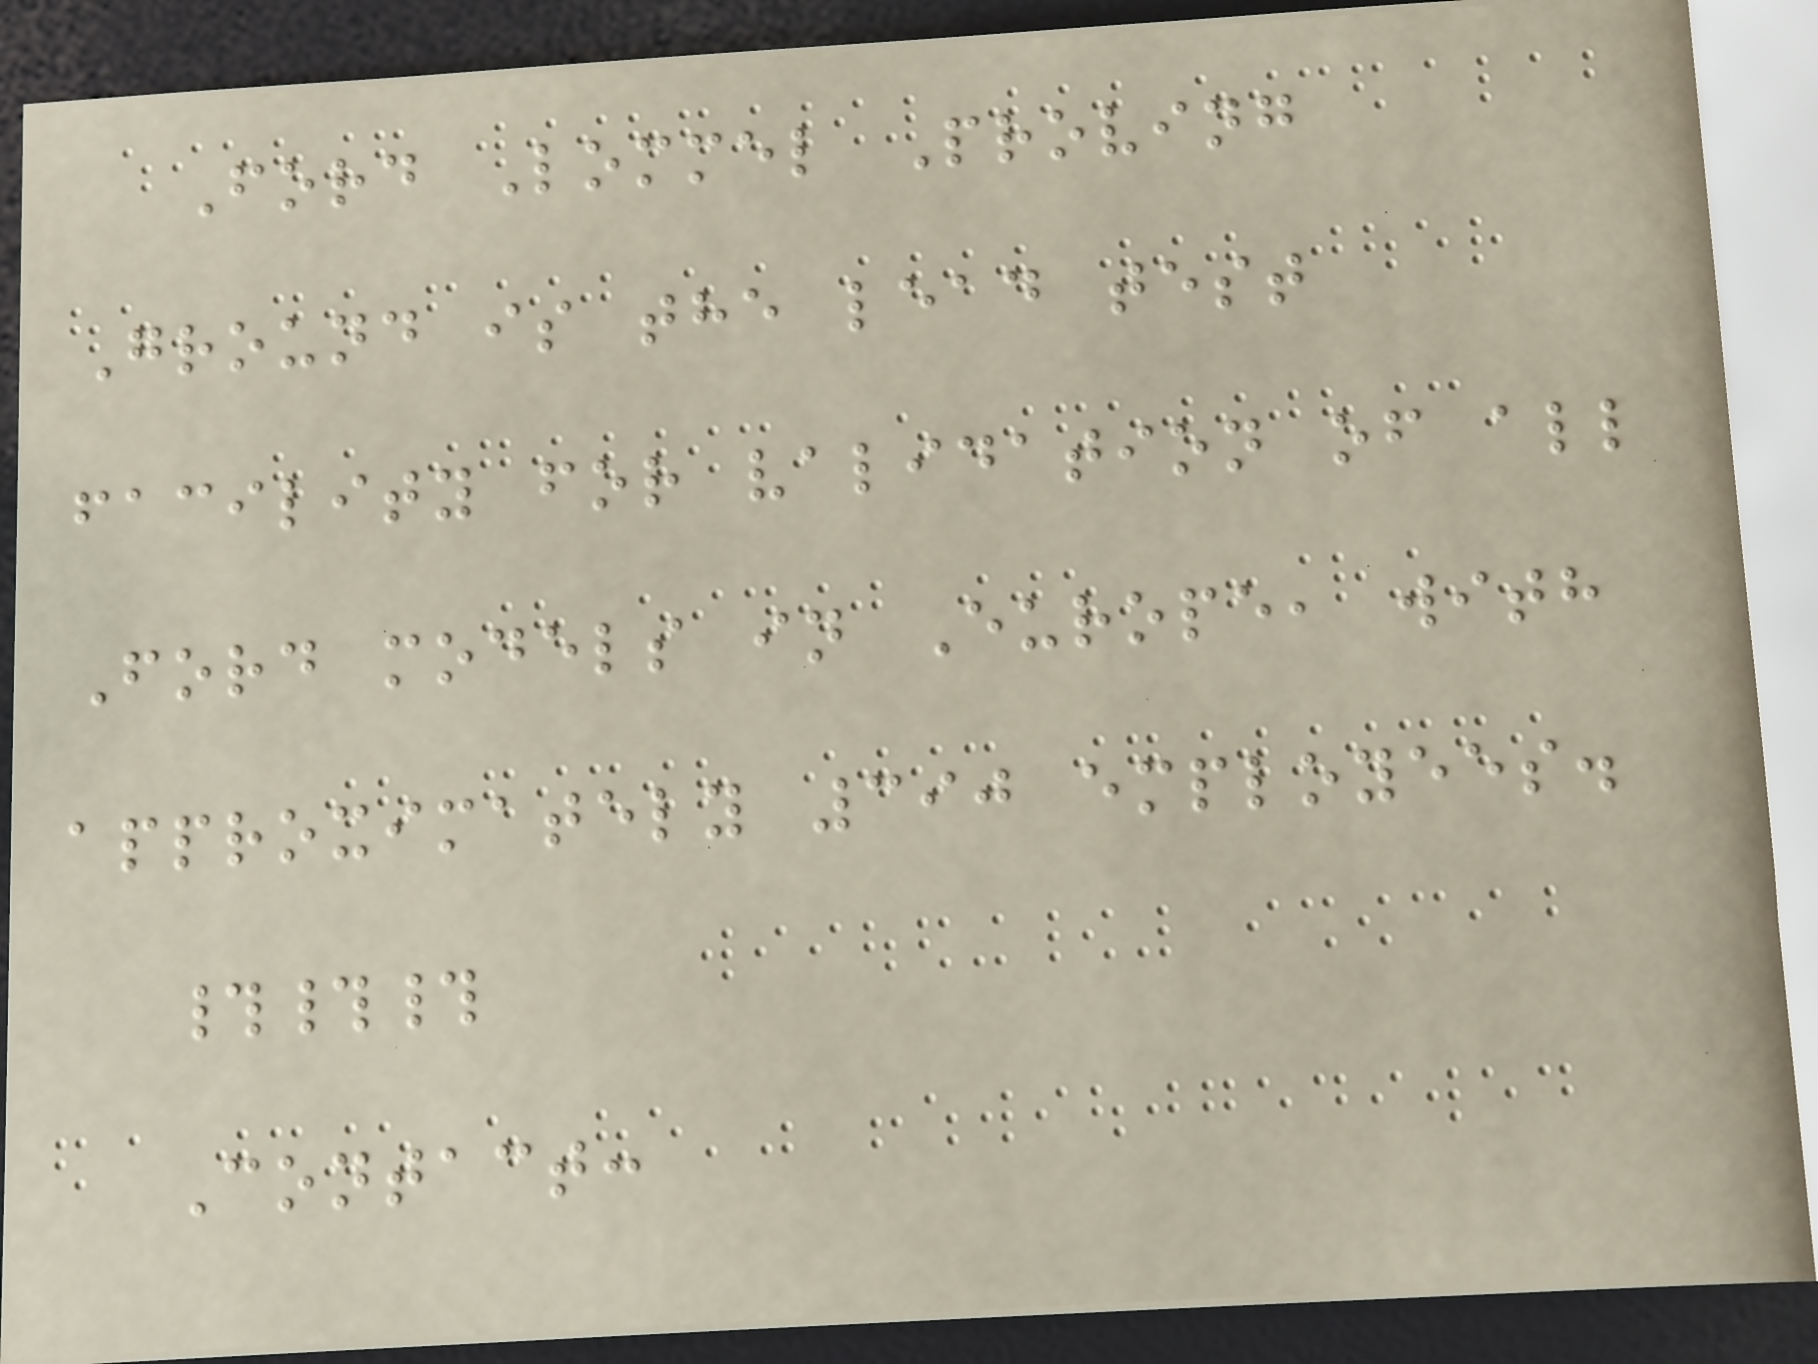Ford Lommel Proving
Ground is the lead test
facility for validation of all
Ford models in Europe, with
approximately 390 employees.
###
Contact:
